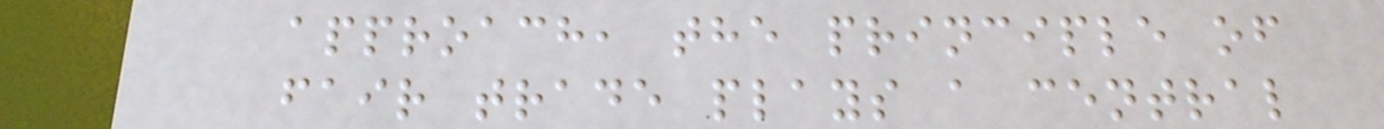approach, the principle of
fair trade plays a central
